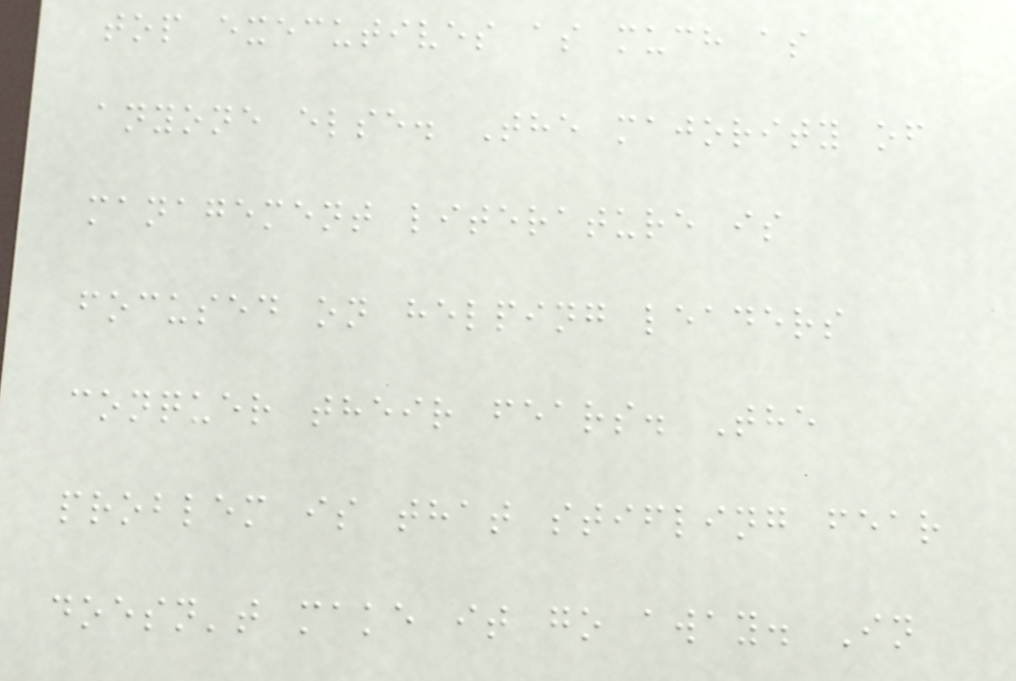top executives as much as
anyone else. The majority of
management literature is
focused on helping leaders
conquer their fears. The
problem is that stifling fear
doesn't make it go away. In
